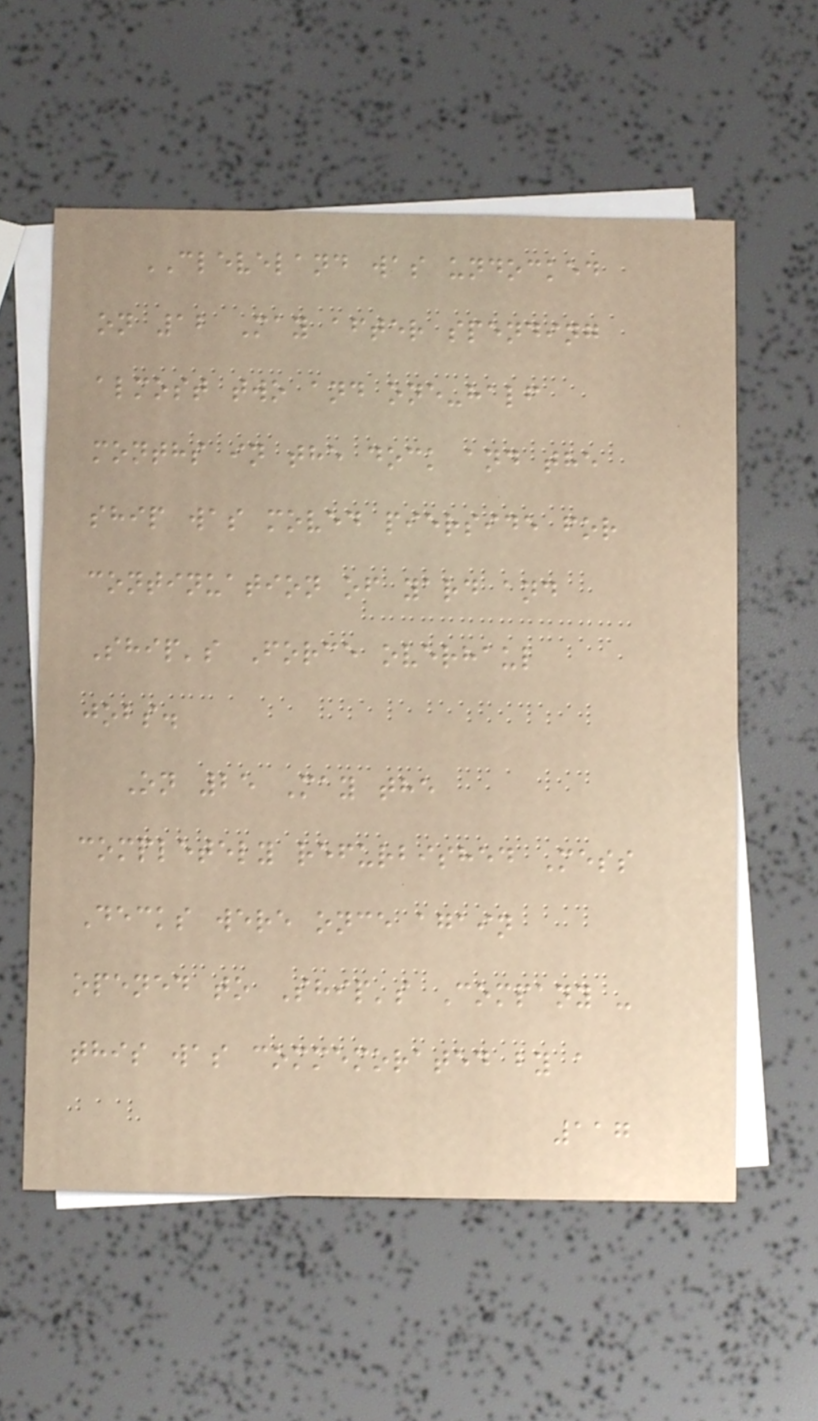CLEVELAND was undocked
on 12 May after spending
almost two and one-half
months in the dock and the
ship was moved pierside for
continuation of yard and
Ship's Force overhaul
jobs.
On 25 May the
completely refurbished Mess
Decks were once again
opened to Ship's Company -
this was commemorated by a
117
